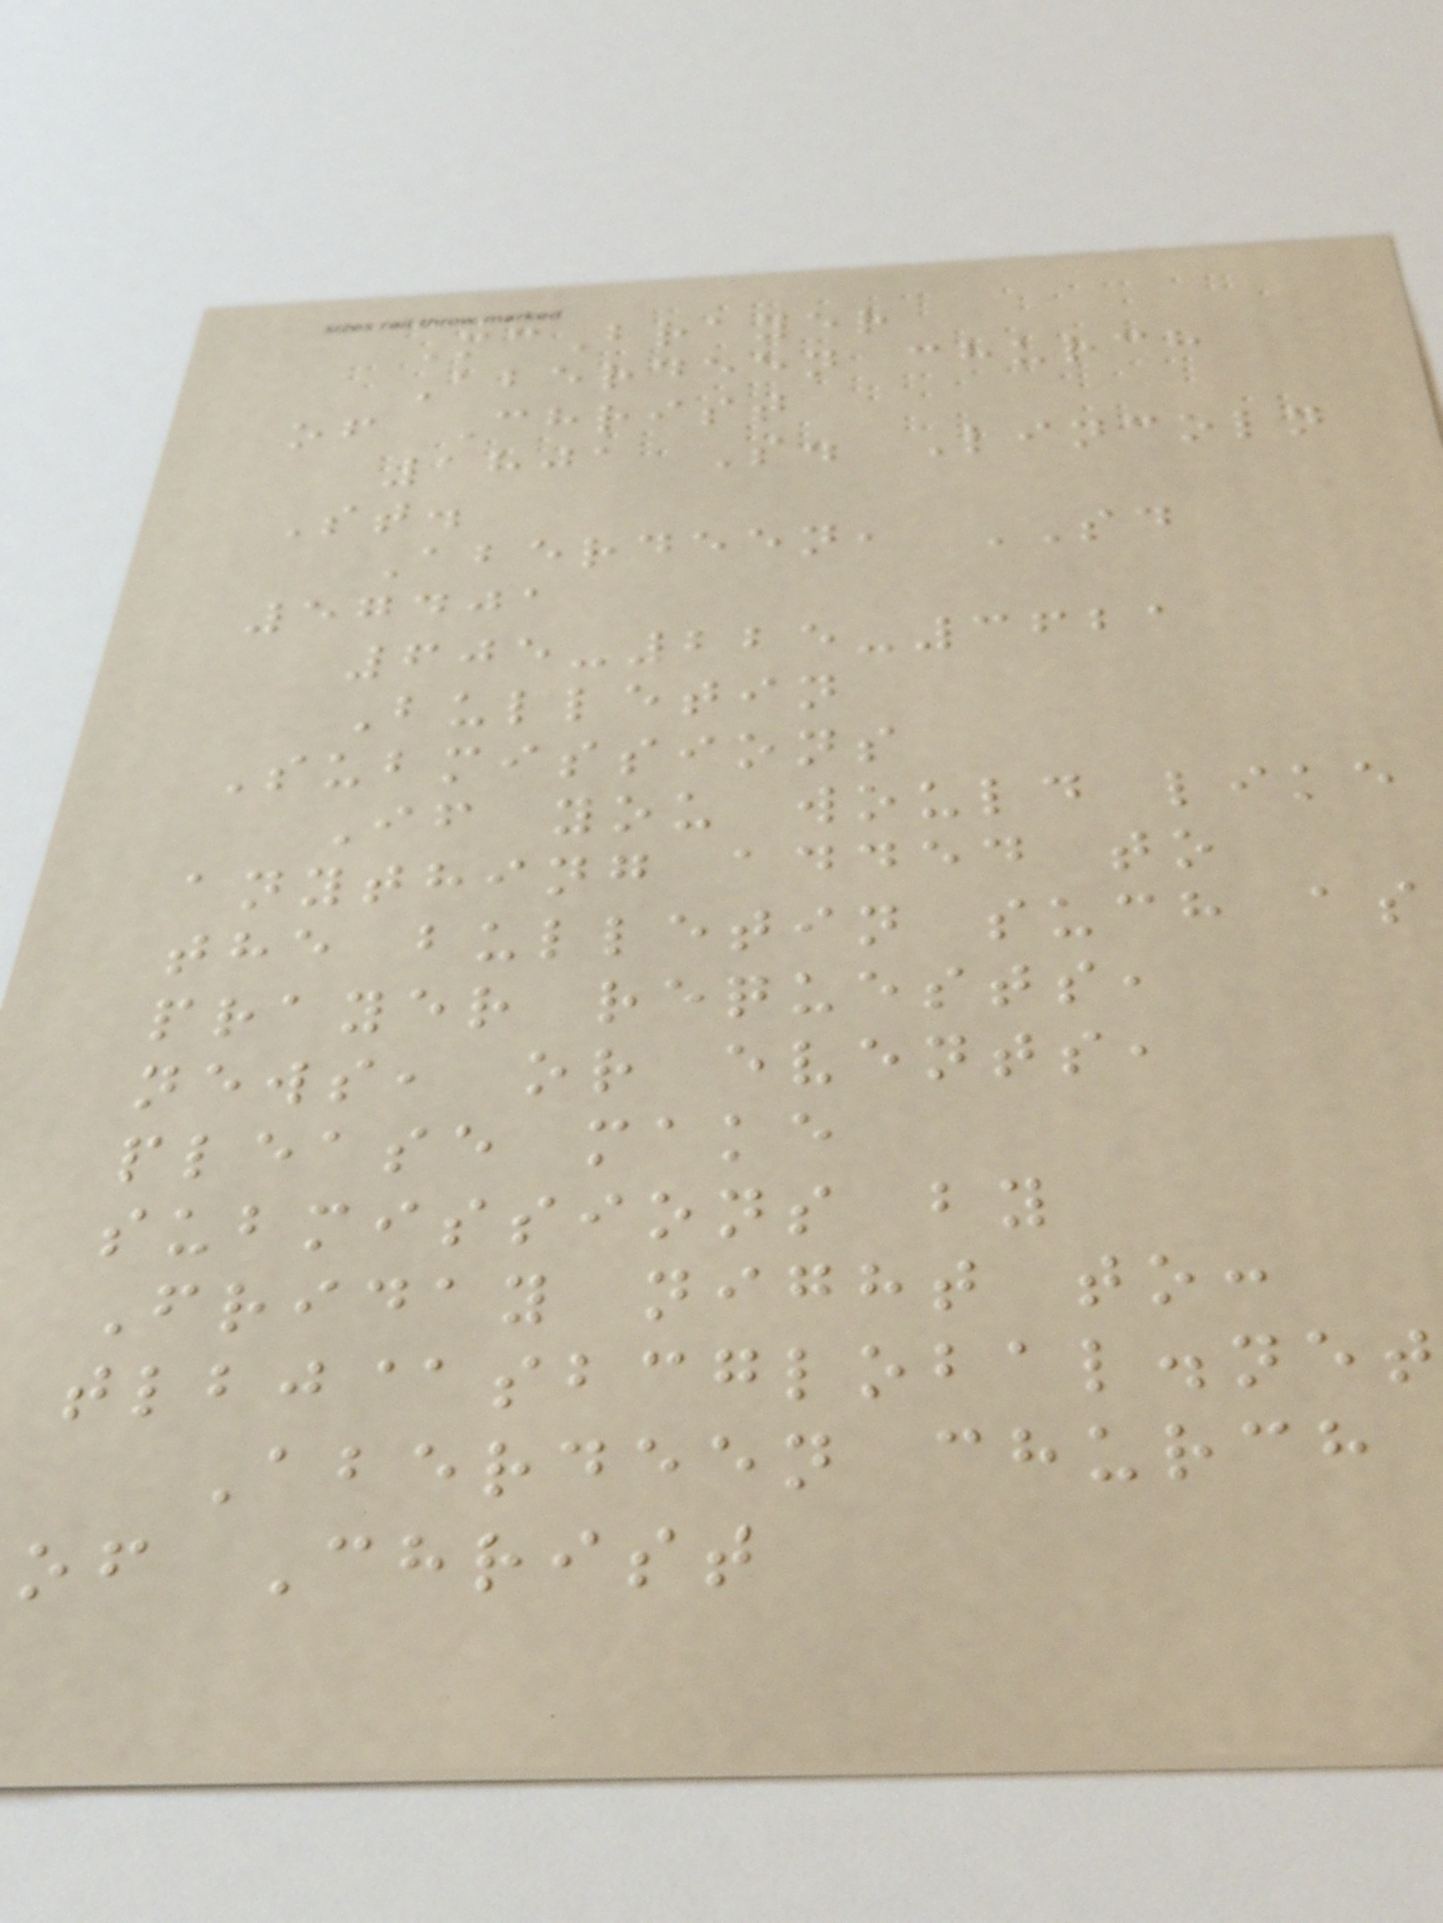McBrayer
Aberdeen church
of Christ
1801 S. Lincoln
St.
Aberdeen, SD
57401
605-225-3621
Bulletin
Submissions
If you would like
anything added to
the bulletin such as
prayer requests,
news, or events,
please make
submissions by
Friday night to:
tlbj@sbcglobal.net
Aberdeen church
of Christ
